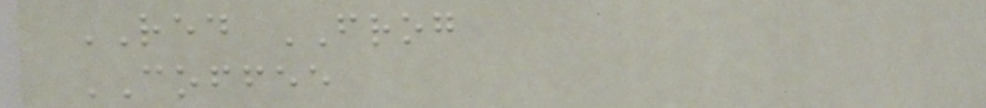RED FROG
COFFEE
